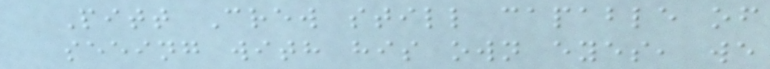Pitt Crew still capable of
seeing with his own eyes, we
